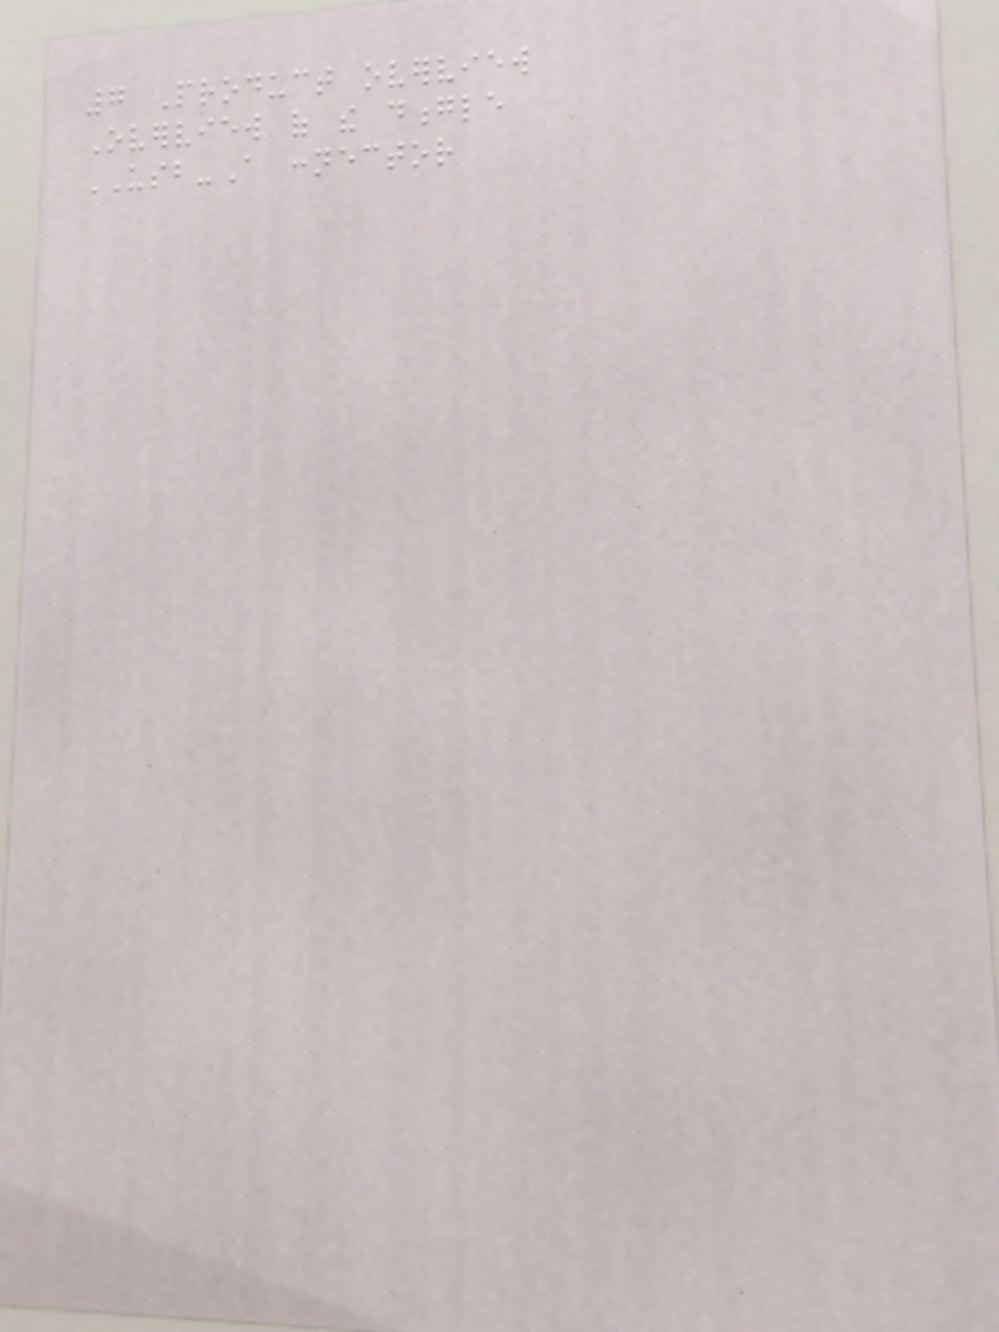7 Product overview
Overview of the dongle
USB-A connector
